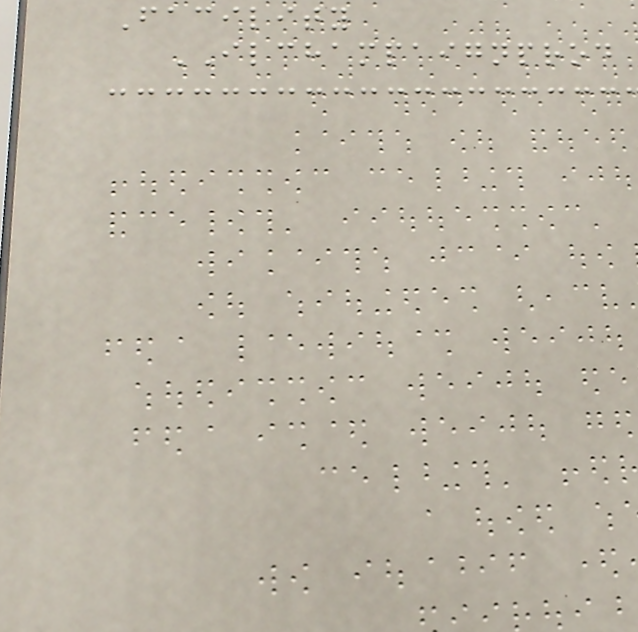Facility
ILCHAMPAIGNPROD
